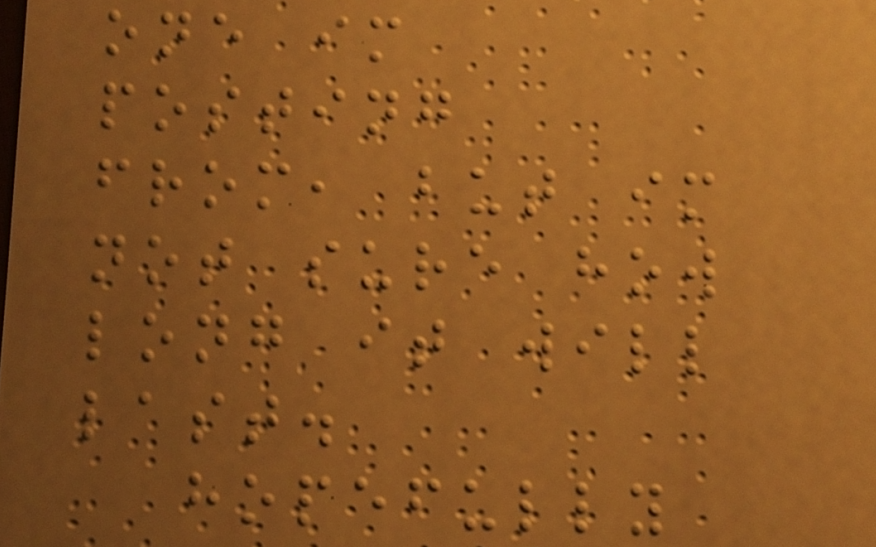one im
posting
from, but im
not sure how
long it will
last.
hopefully
